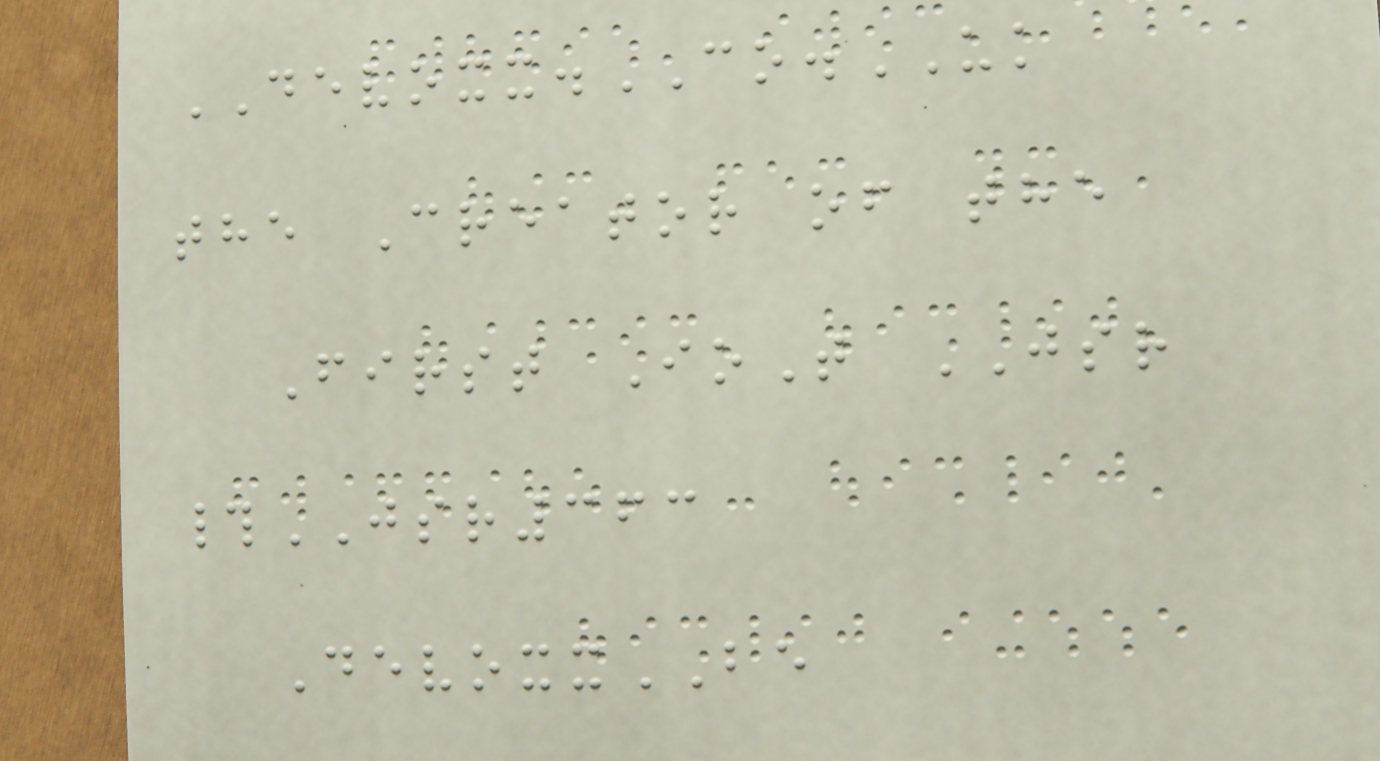DEVOXX.CO.UK
the Creator of the
First IoT JSR
#JSR363
DevoxxBE
